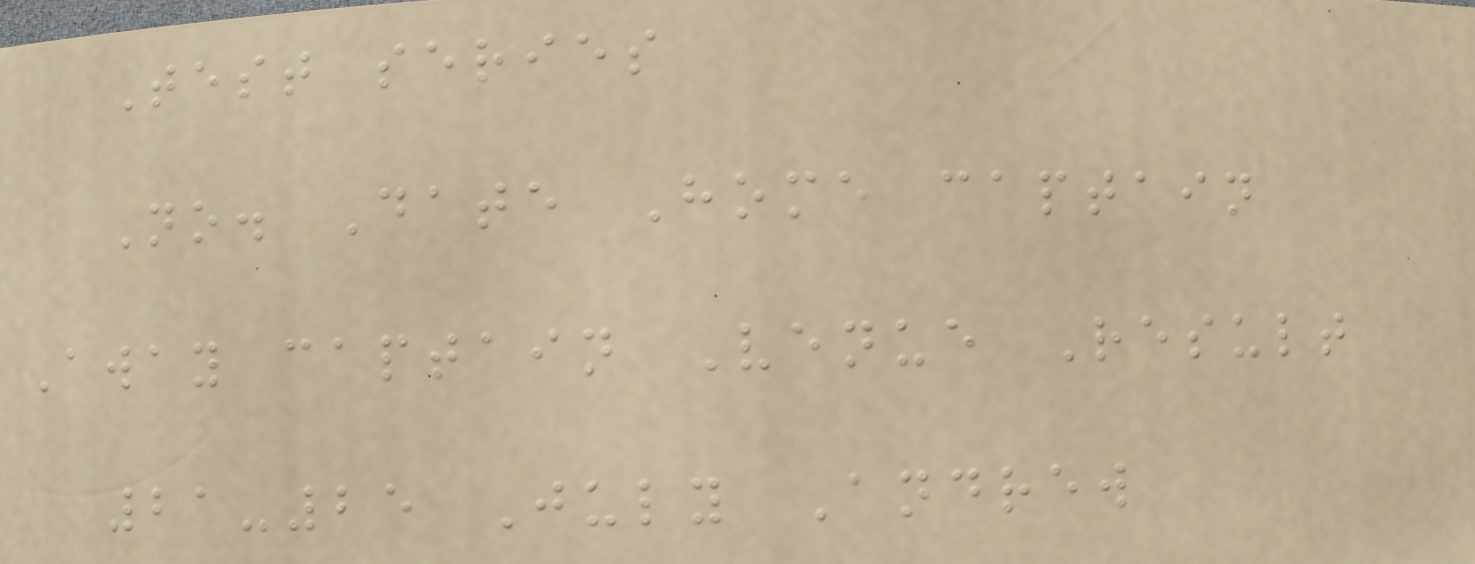Test series
No. Date Home captain
Away captain Venue Result
21-25 July Andrew
